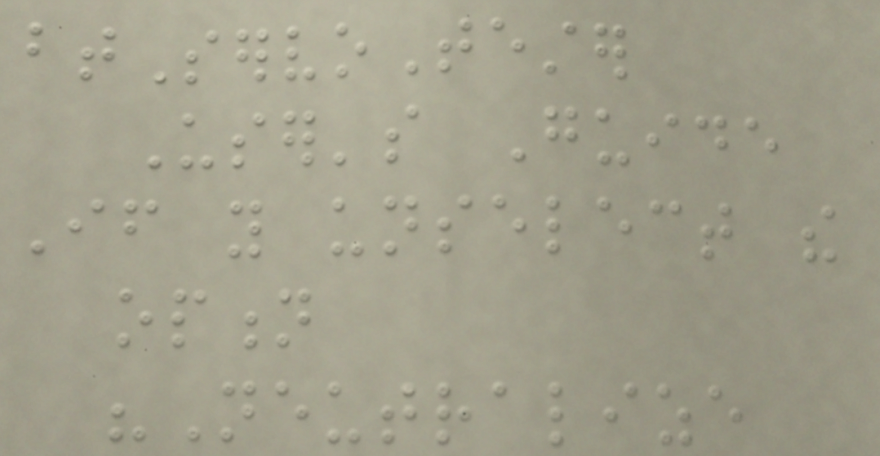btServoTester
User's Guide
If you unselect the
option
"Neutralize
